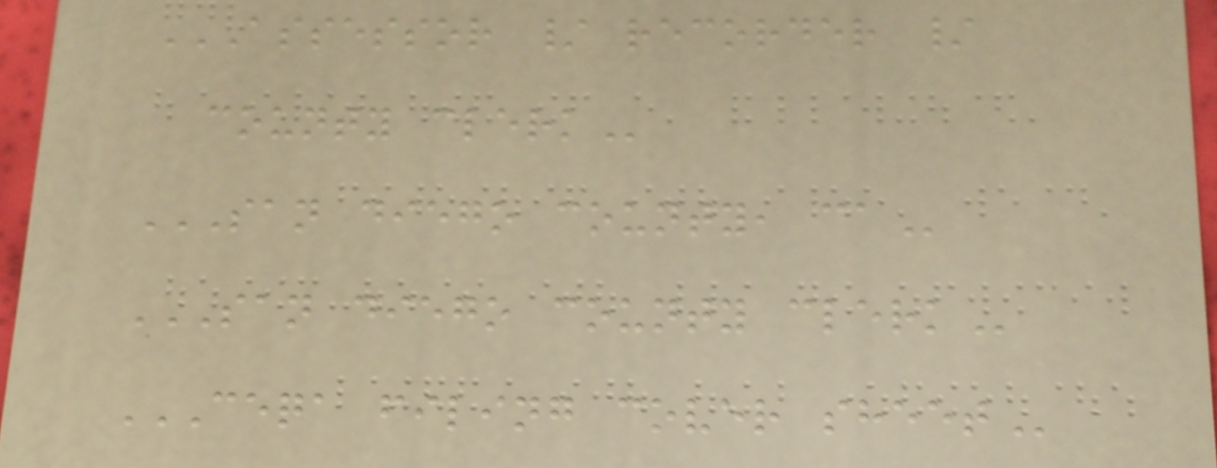ASSESSOR / RECORDER /
COUNTY CLERK
SAN DIEGO COUNTY, CA
SAN DIEGO COUNTY CLERK
CEQA FILING COVER SHEET
